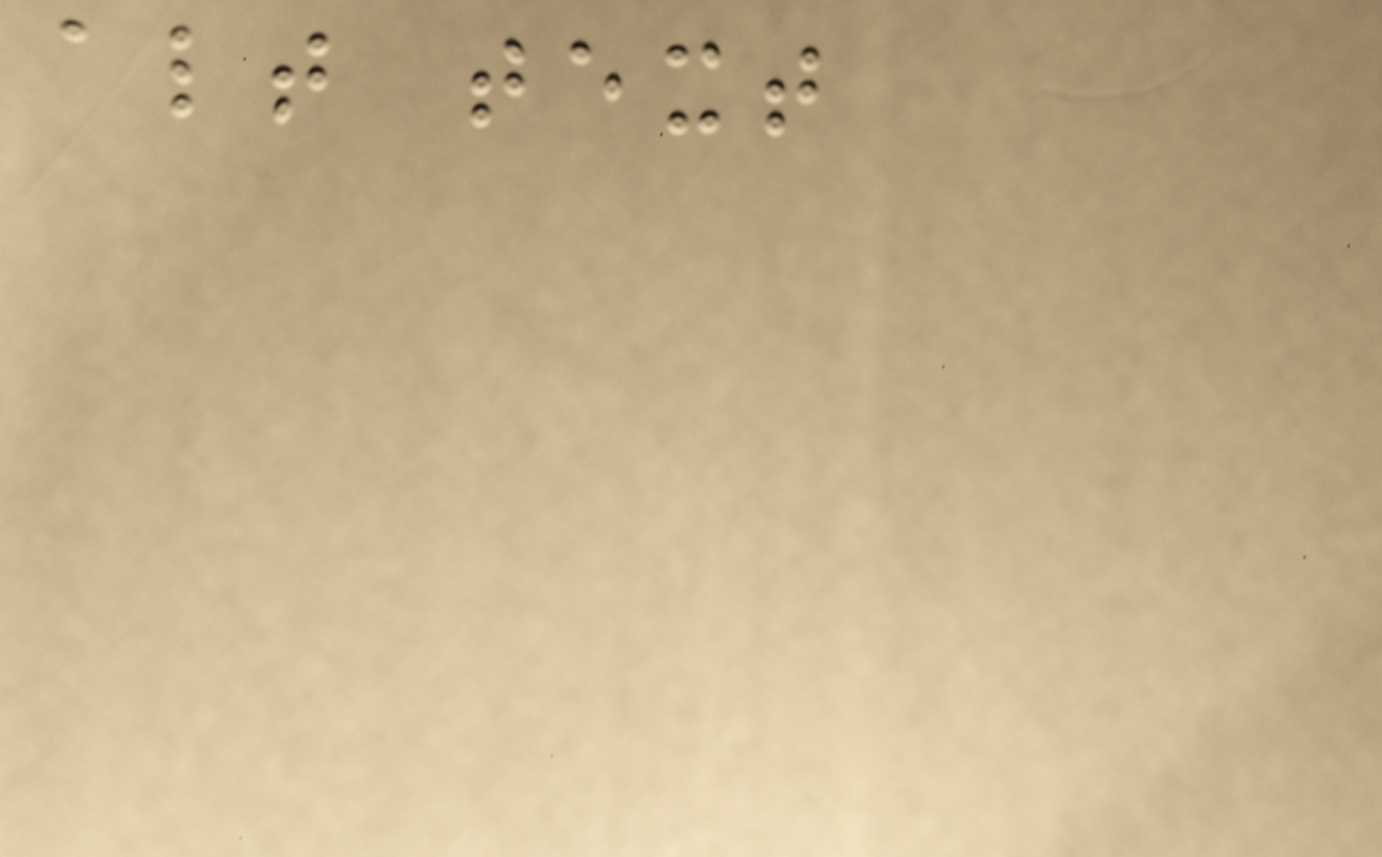alt text
